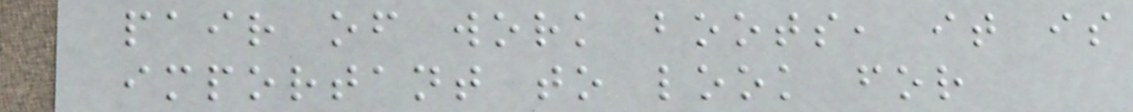pair of work boots, it is
important to look for
